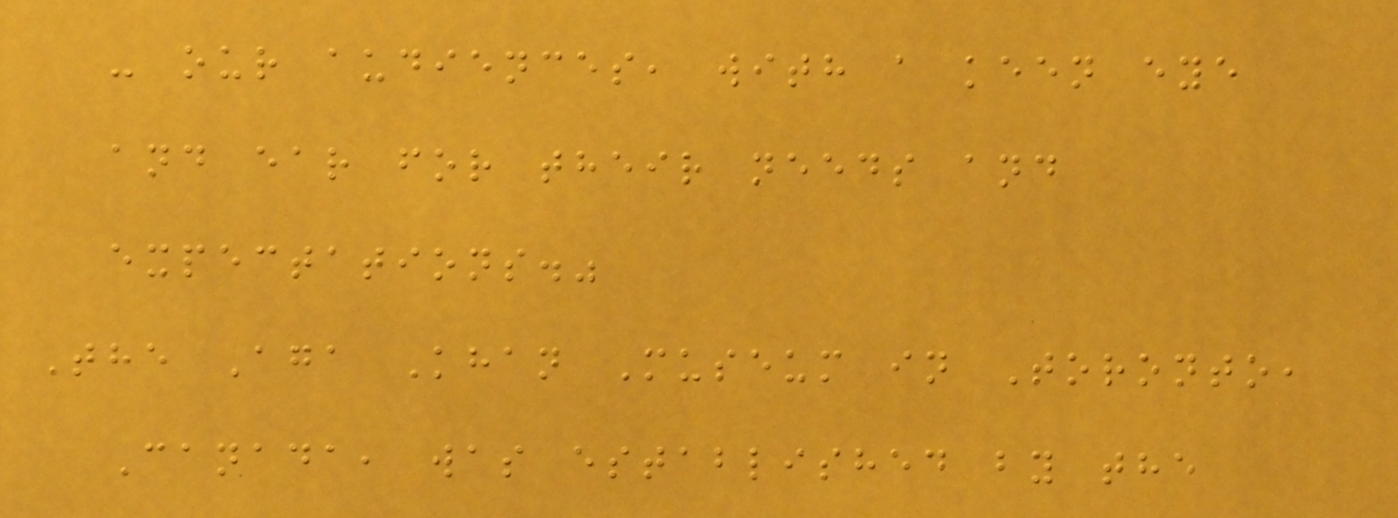- our audiences, with a keen eye
and ear for their needs and
expectations."
The Aga Khan Museum in Toronto,
Canada, was established by the
